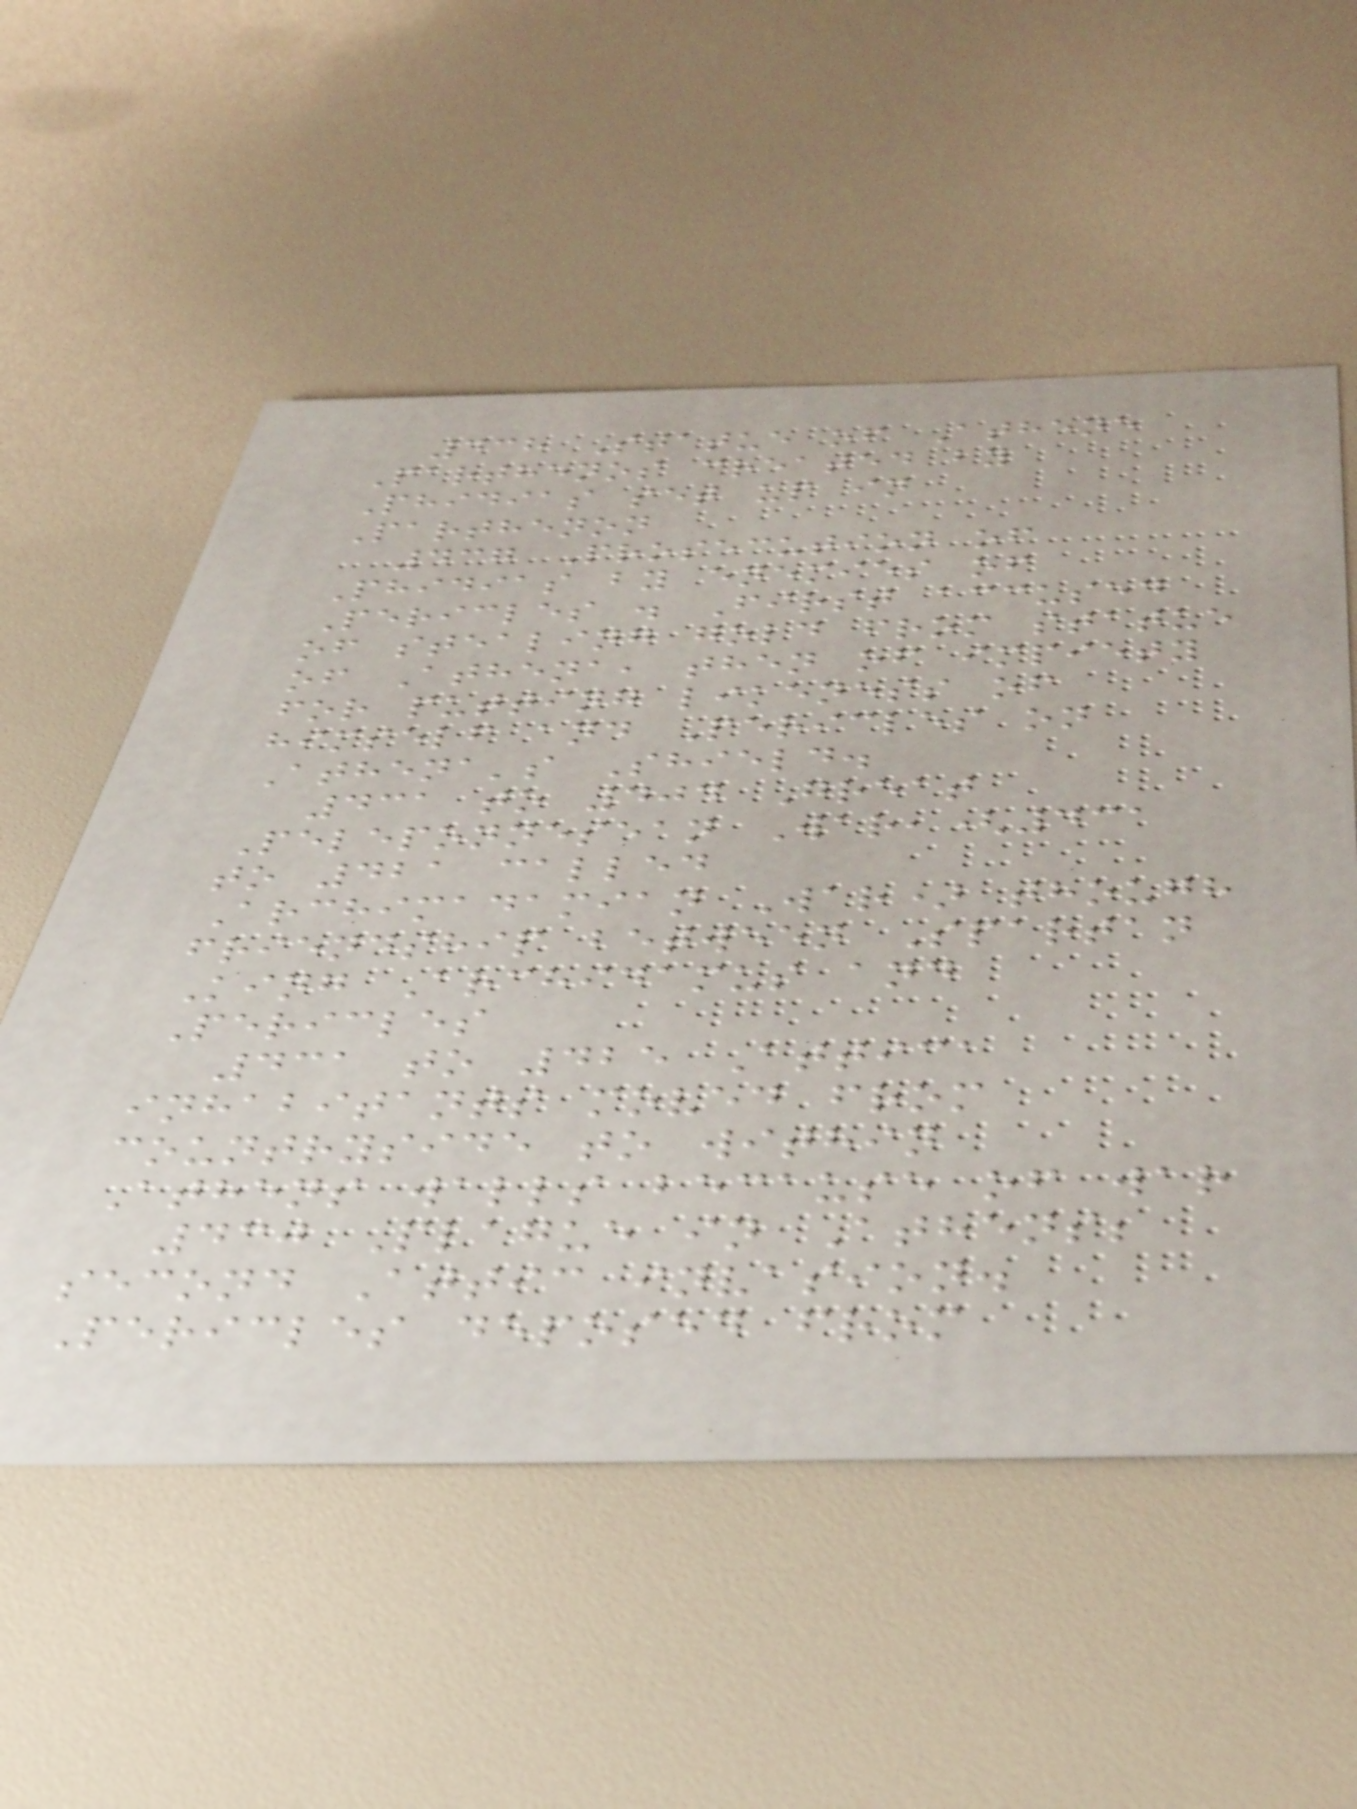438 Statue of Athene
Parthenos created by
Phidias set up in
Parthenon
437 Prosecution of
Phidias by enemies of
Pericles . First accused
of stealing gold from statue
of Athena, then of impiety
for putting likeness of
himself and Pericles on
Athena's Shield.
431 to 404 Great
Peleponnesean War,(431
to 421 called
Archimadamian War) though
friendship between Spartan
King Archidamus and
Pericles
431 to 425 Attica
inhabitants moved from
countryside to within
Athens walls because of war
430 Plague in Athens;
second Attic invasion.
Pericles deposed from
